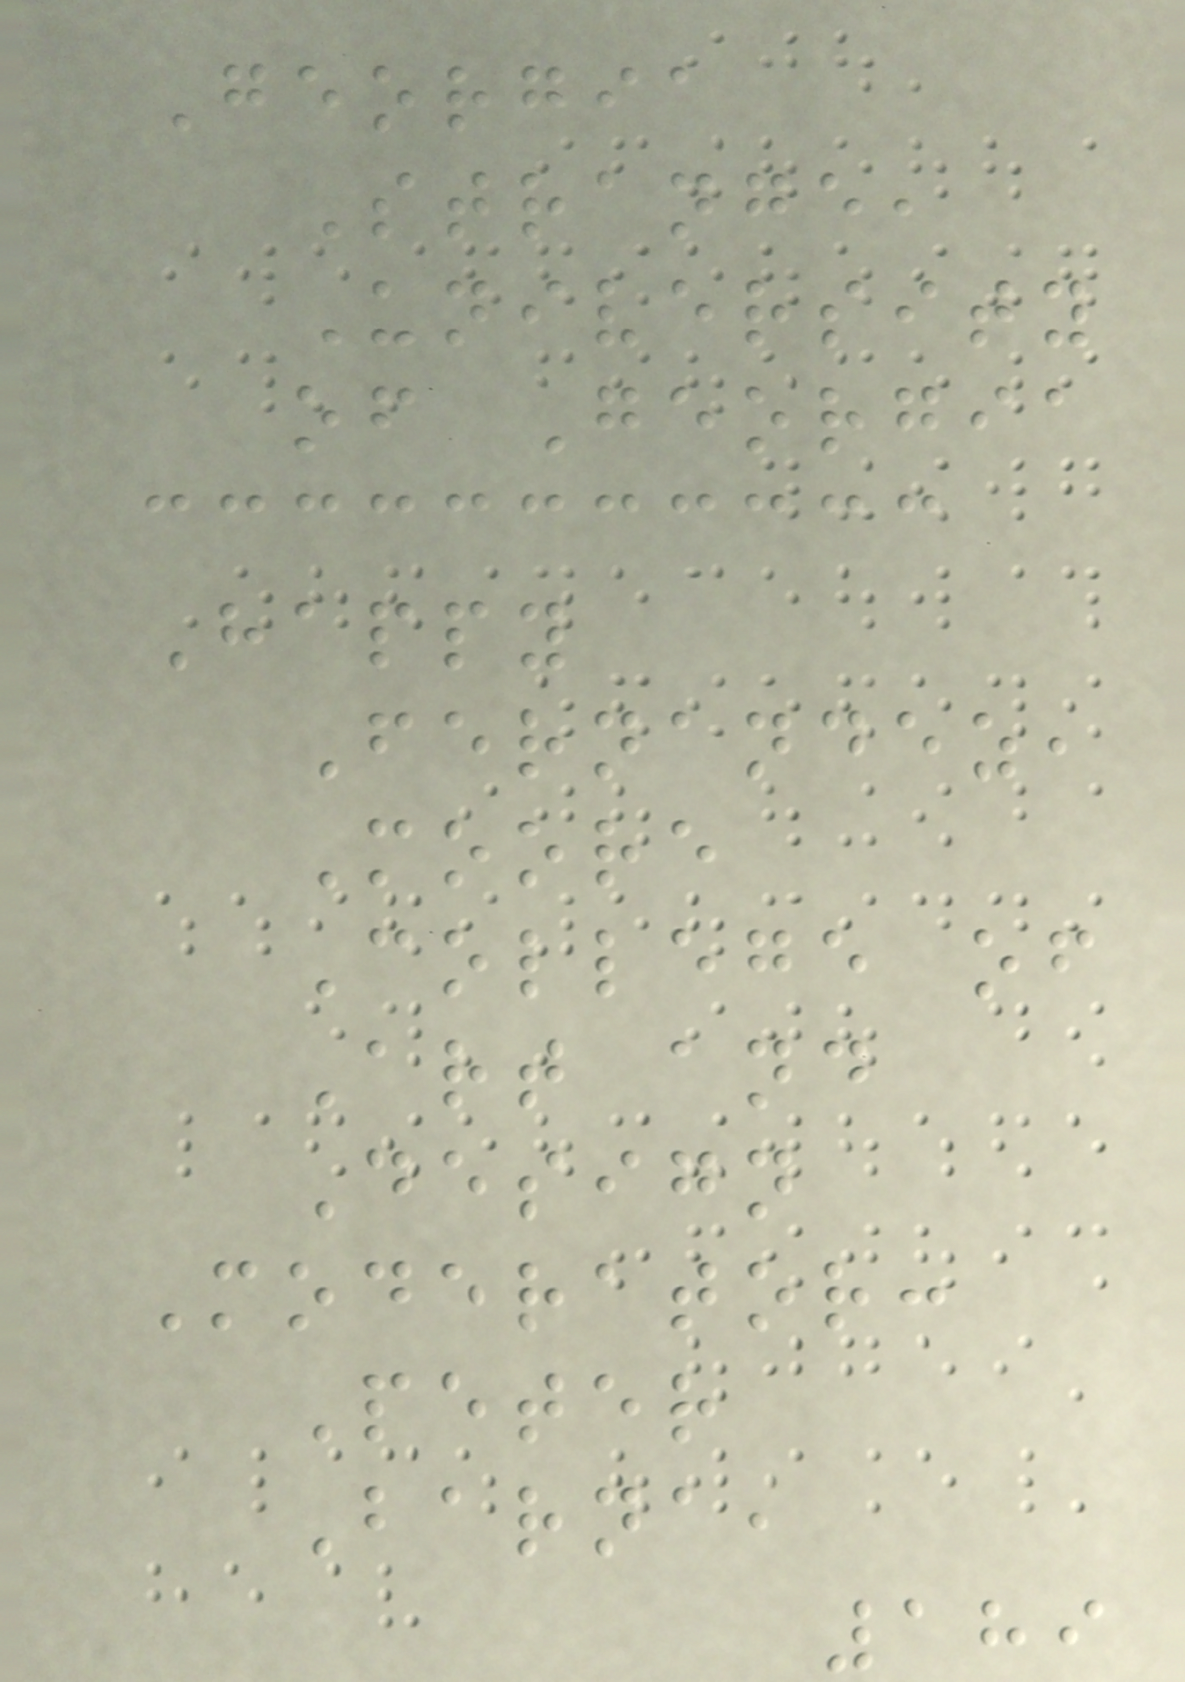Georgia
Strange,
University
of Georgia
Happy
Fernandez,
Moore
College of
Art and
Design
Moderator:
Peter
Barna,
189
